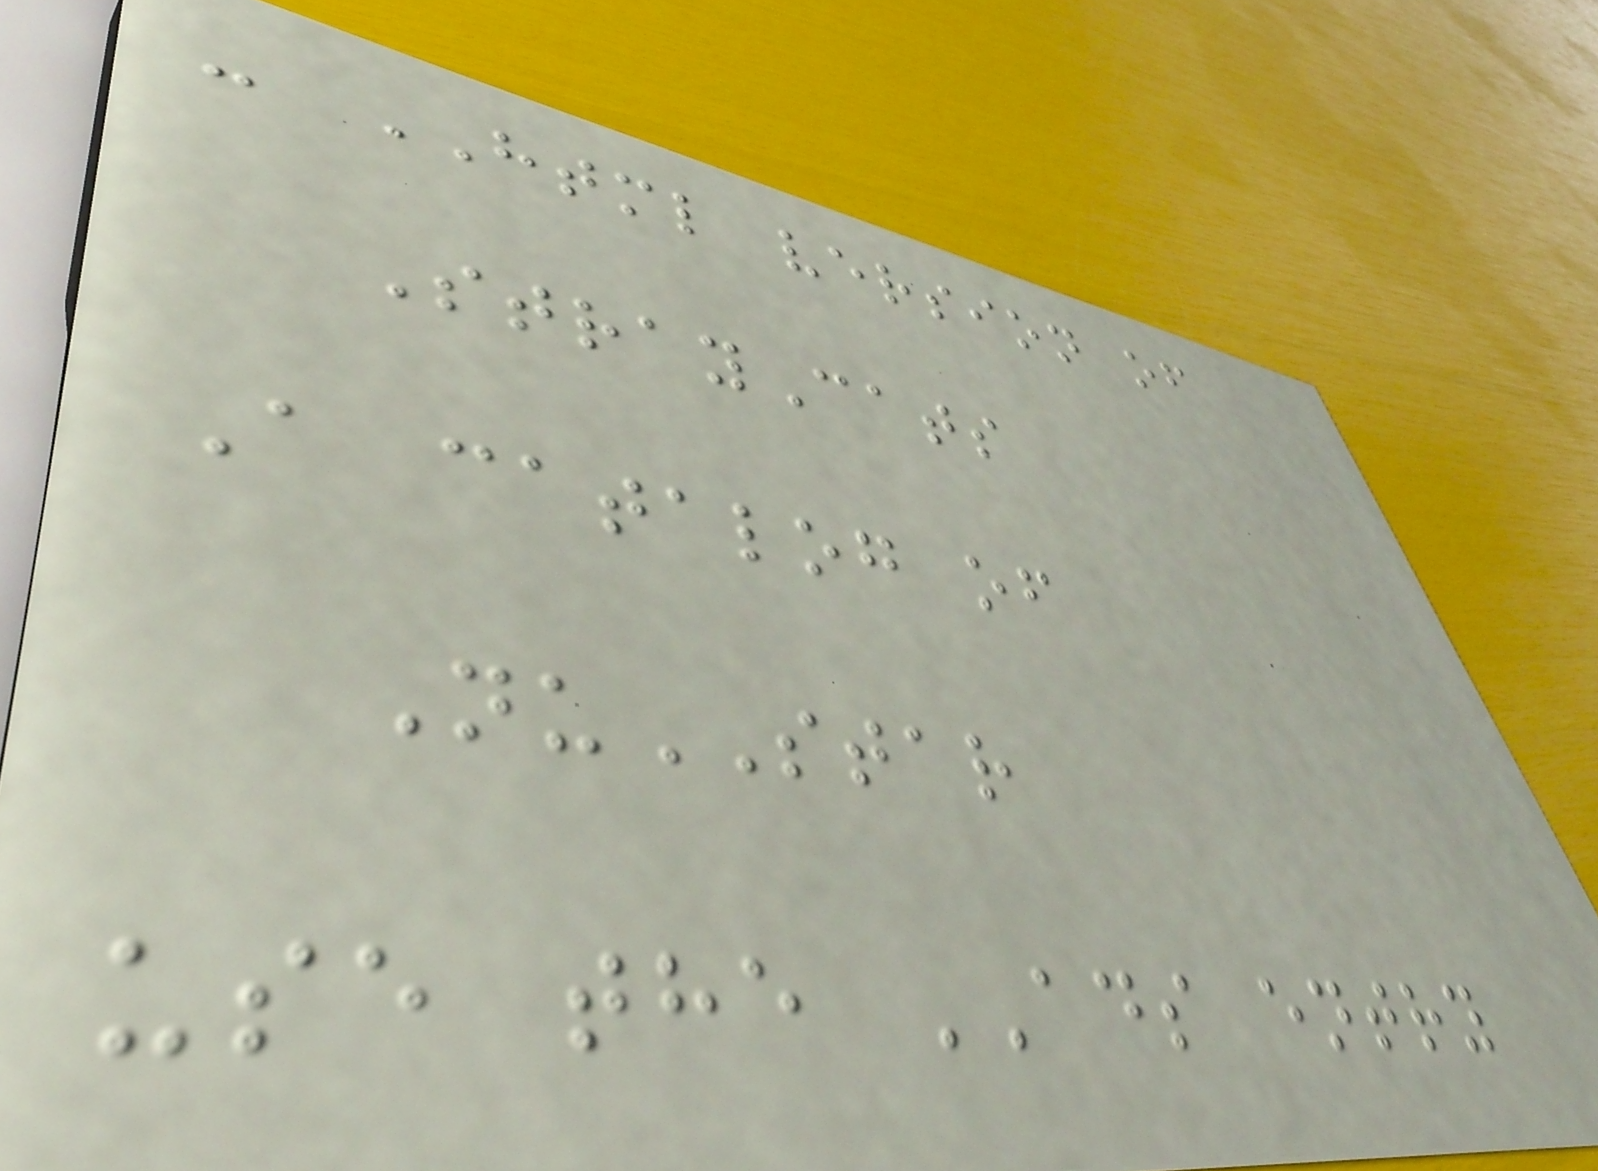- HTML version of
StrayCats
A catalog of
NuSTAR
use the ADS entry
